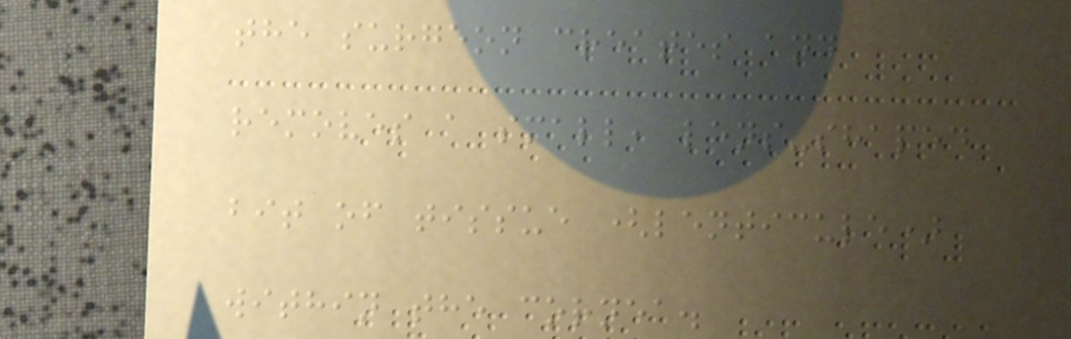the surgeon creates and
removes a small, lens-shaped
bit of tissue (lenticule)
within the cornea.
